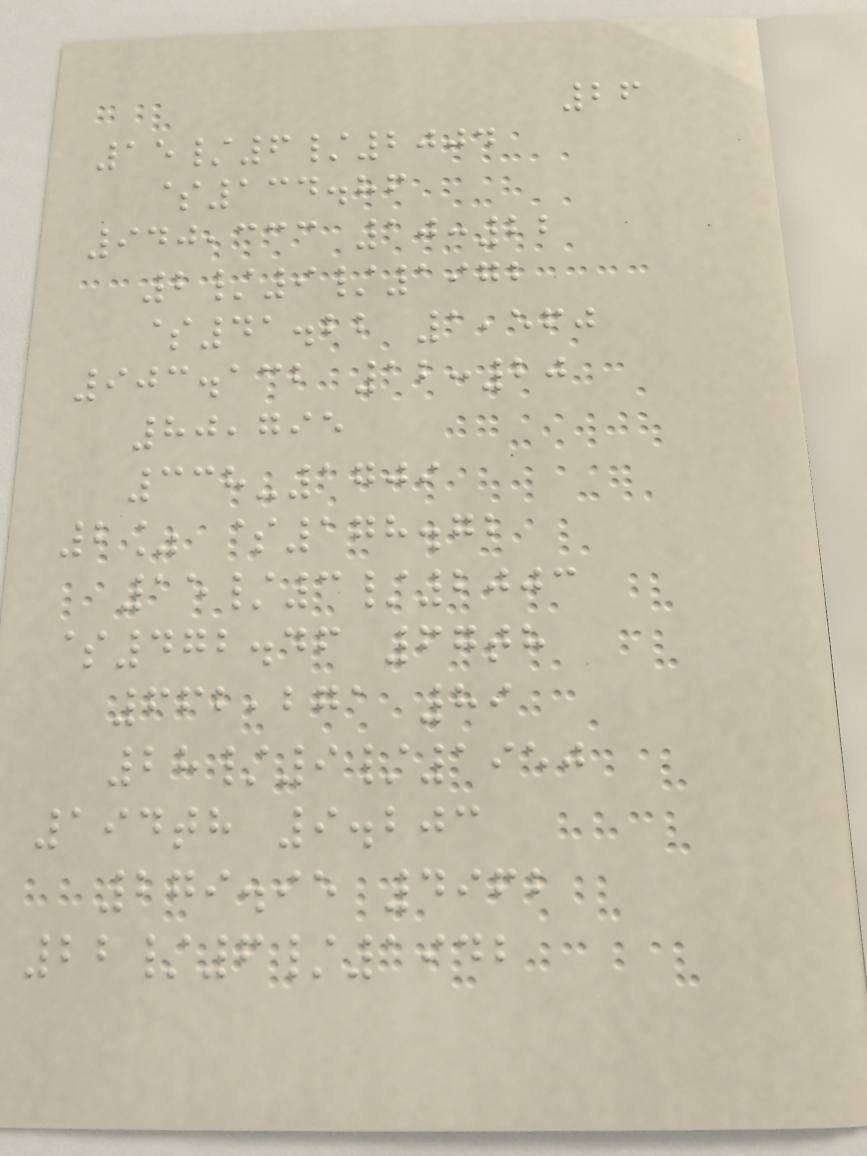26
15/6/2004
$134.86
940,333 10:22
2/9/1972
$41.22 1,560
903.132 12:20
80,795
338-1709
2% $178.72
15/3/2003
$472.46 67th
662,271 89
28/9/1950
194th 9.203
279.95 4962
22/6/1942
